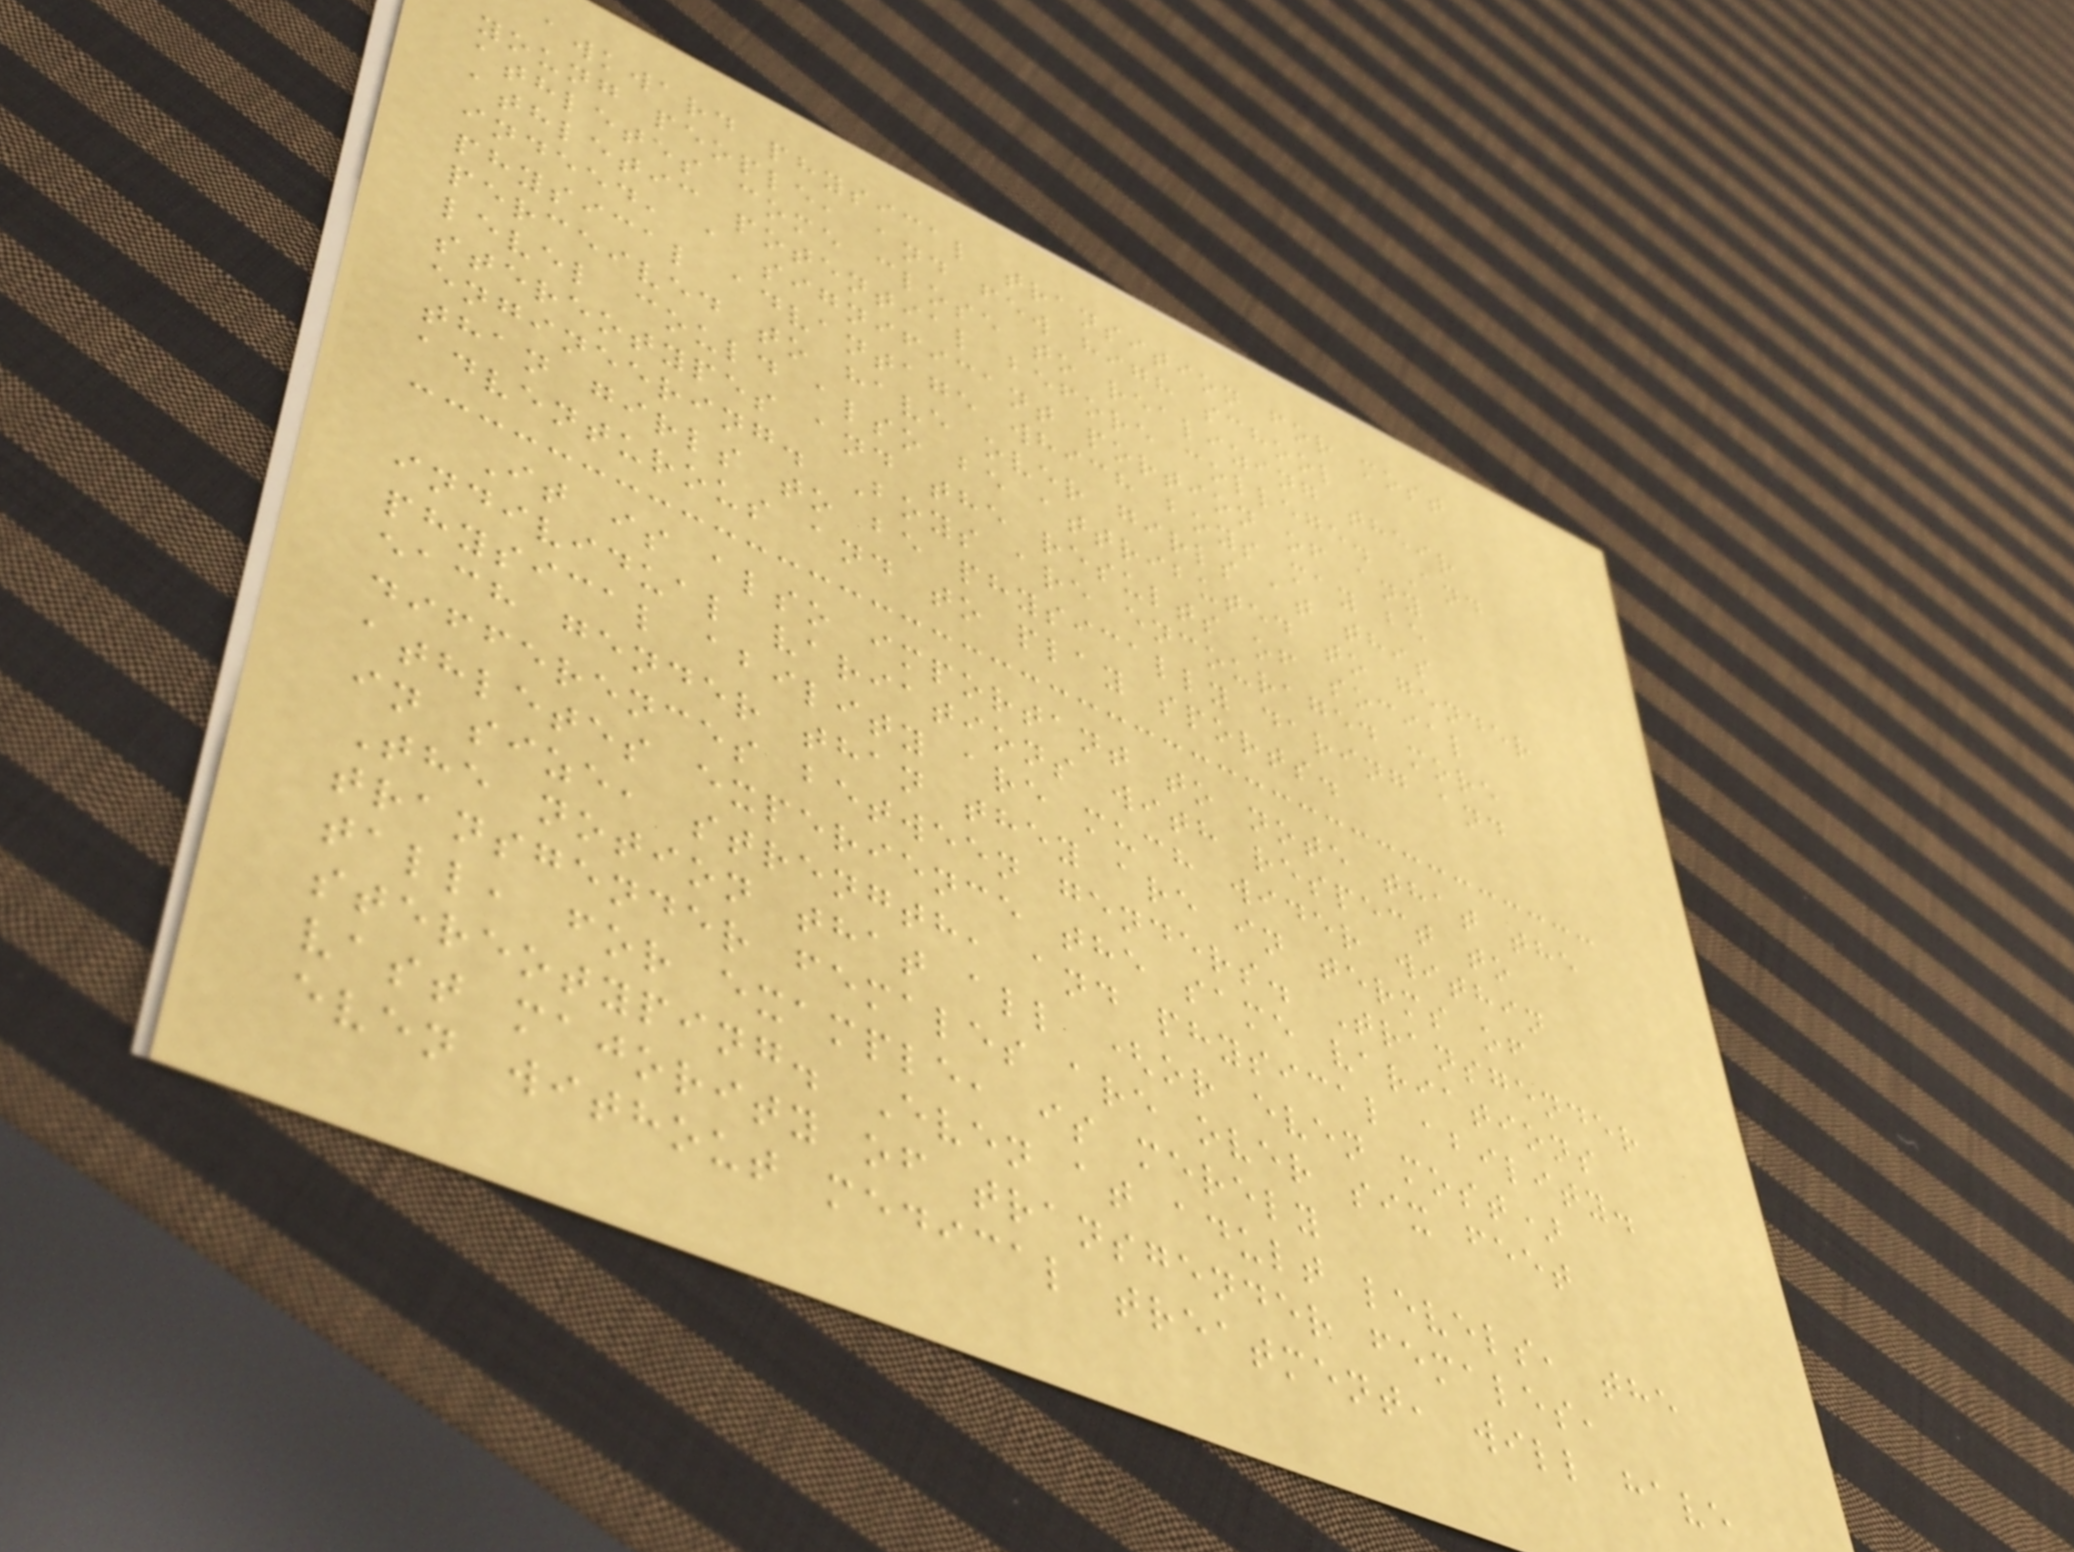awkward physical transition for most
young people, and few high school
athletes come close to realizing their
athletic potential before college. And
indeed, a significant portion of any
physical advantage which boys may be
perceived to have over girls at this
level could also be attributed to gender
stereotypes and the results of social
engineering. Boys are encouraged more
than girls to be physically daring and
adventurous and to play sports.
It is also important to note that the
individual variations with respect to
physical ability are much wider within
each gender than they are in terms of
differences between genders. Transgender
athletes experience the same variations
in size, strength, and physical ability.
The notion that all (or even most)
transgender females are over six feet
tall, for example, is merely
stereotyping. Even at adult levels, the
vast majority of transgender females,
even without medical treatment, will have
